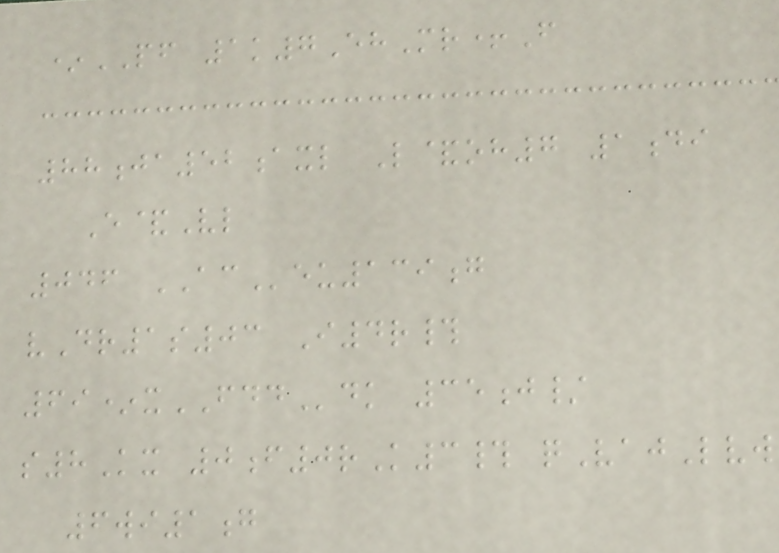*PF 1k7EhMr+F
88ja52axl L&oh7 1di
E&Vl
046 ACeu139g
vDr1s03 I4r#
69*xFDDdk 35j/
s8Kx 0f0rK3# qVajLvw
6wi1g
